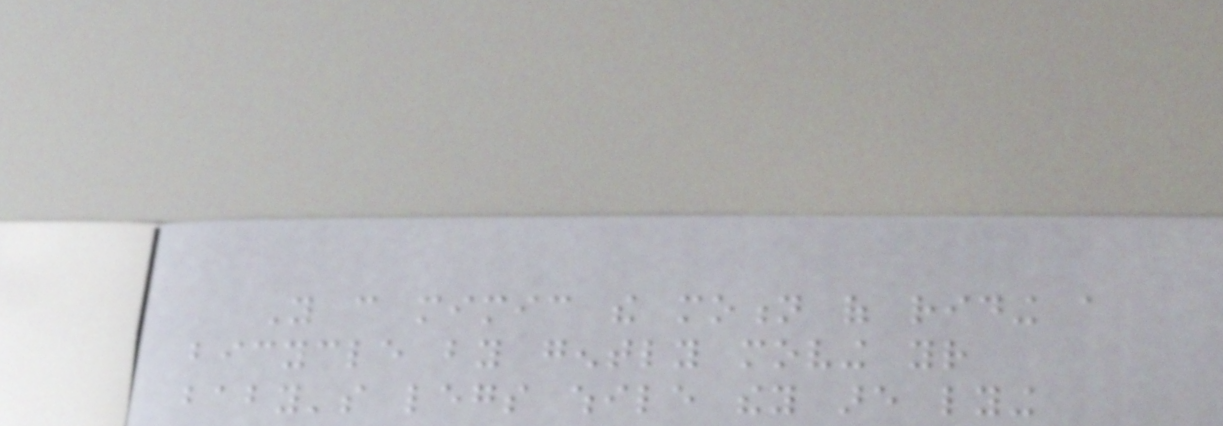You can mimic the motion of riding a
bicycle by gently moving your
baby's legs while they are lying
